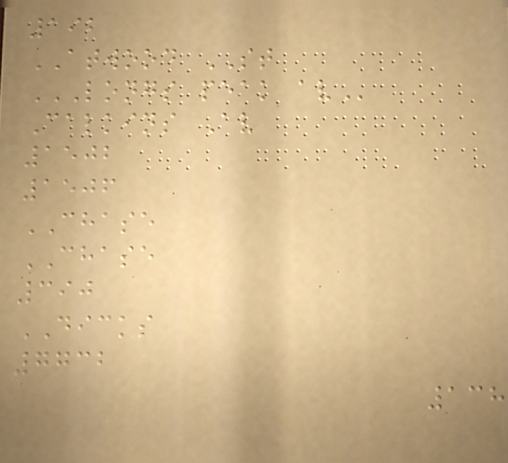192
ATWOOD ST
LONGS PEAK AV
Calkins Av
1502
1506
CHASE
CHASE
390
DICKS
7732
138
